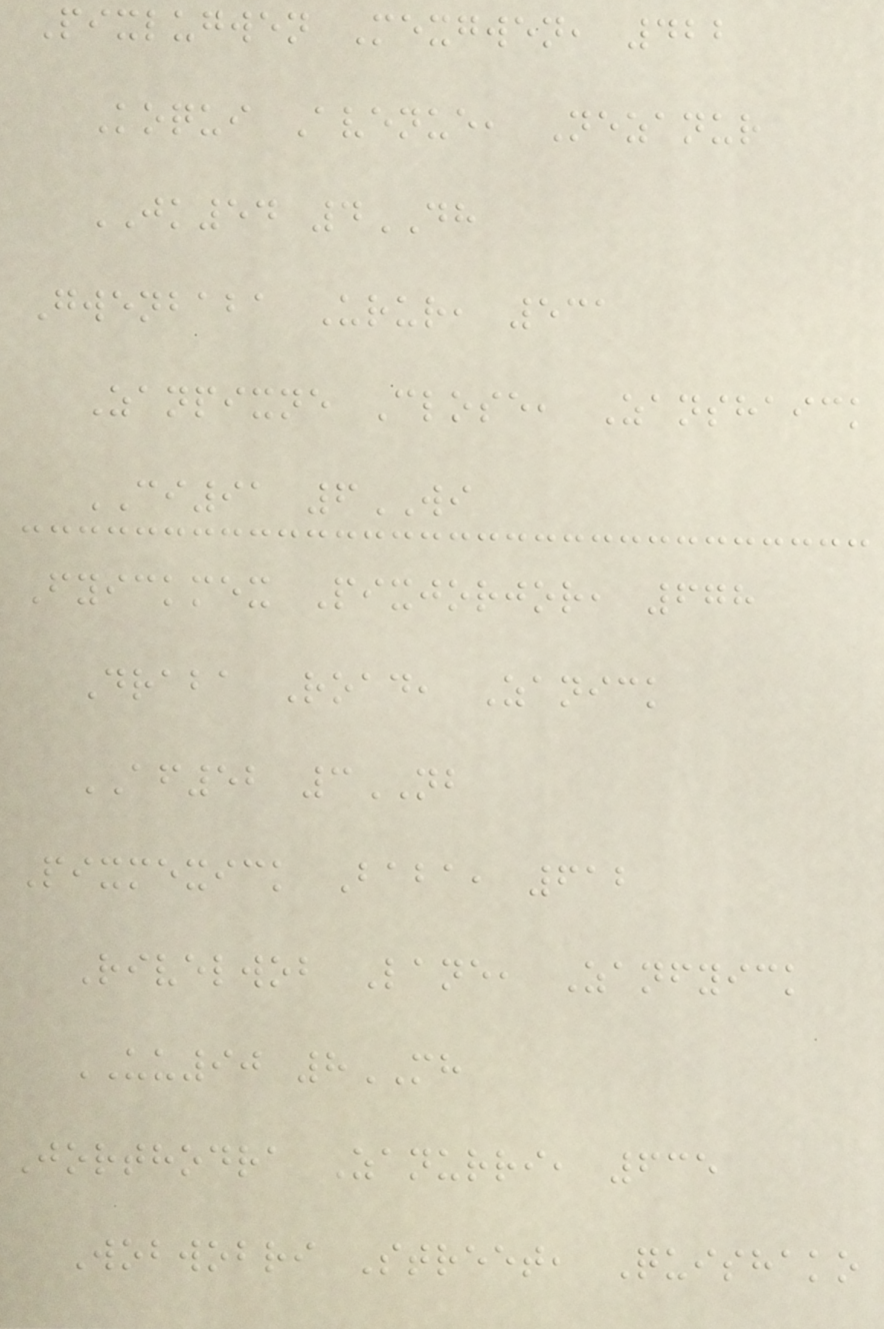Pixlugwen Mexgwen, 422
Koqui Avenue, Nezanur
JK54 4DH
Gwenbaba Urur, 531
Zanpixne Close, Zanshaick
CI91 6WI
Fyickmex Pixjorjor, 678
Draba Road, Zanick
AF52 3NB
Pixmexick Baba, 612
Rivelwob Lane, Zanfyick
UU90 8MH
Jorthodra Zanurri, 635
Wobwobri Street, Quishako
